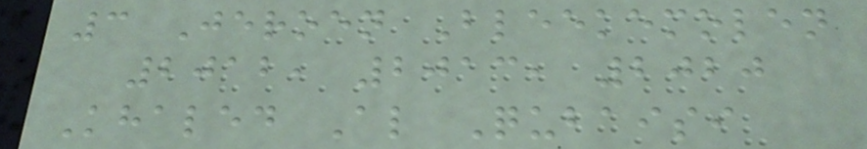3 Jeroen Bleekemolen
2012, 2013, 2020
Khaled Al Qubaisi
